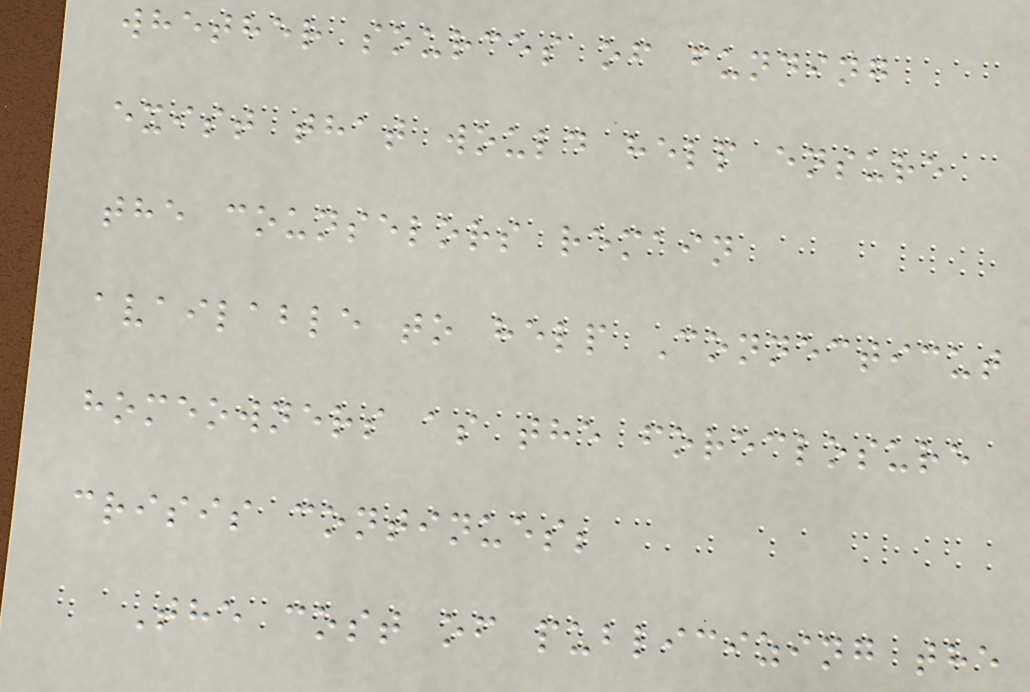whether sources of funding
exist that would help ensure
the counselors remain
available to help Connecticut
homeowners as the foreclosure
crisis continues;
The cost of publicizing the
